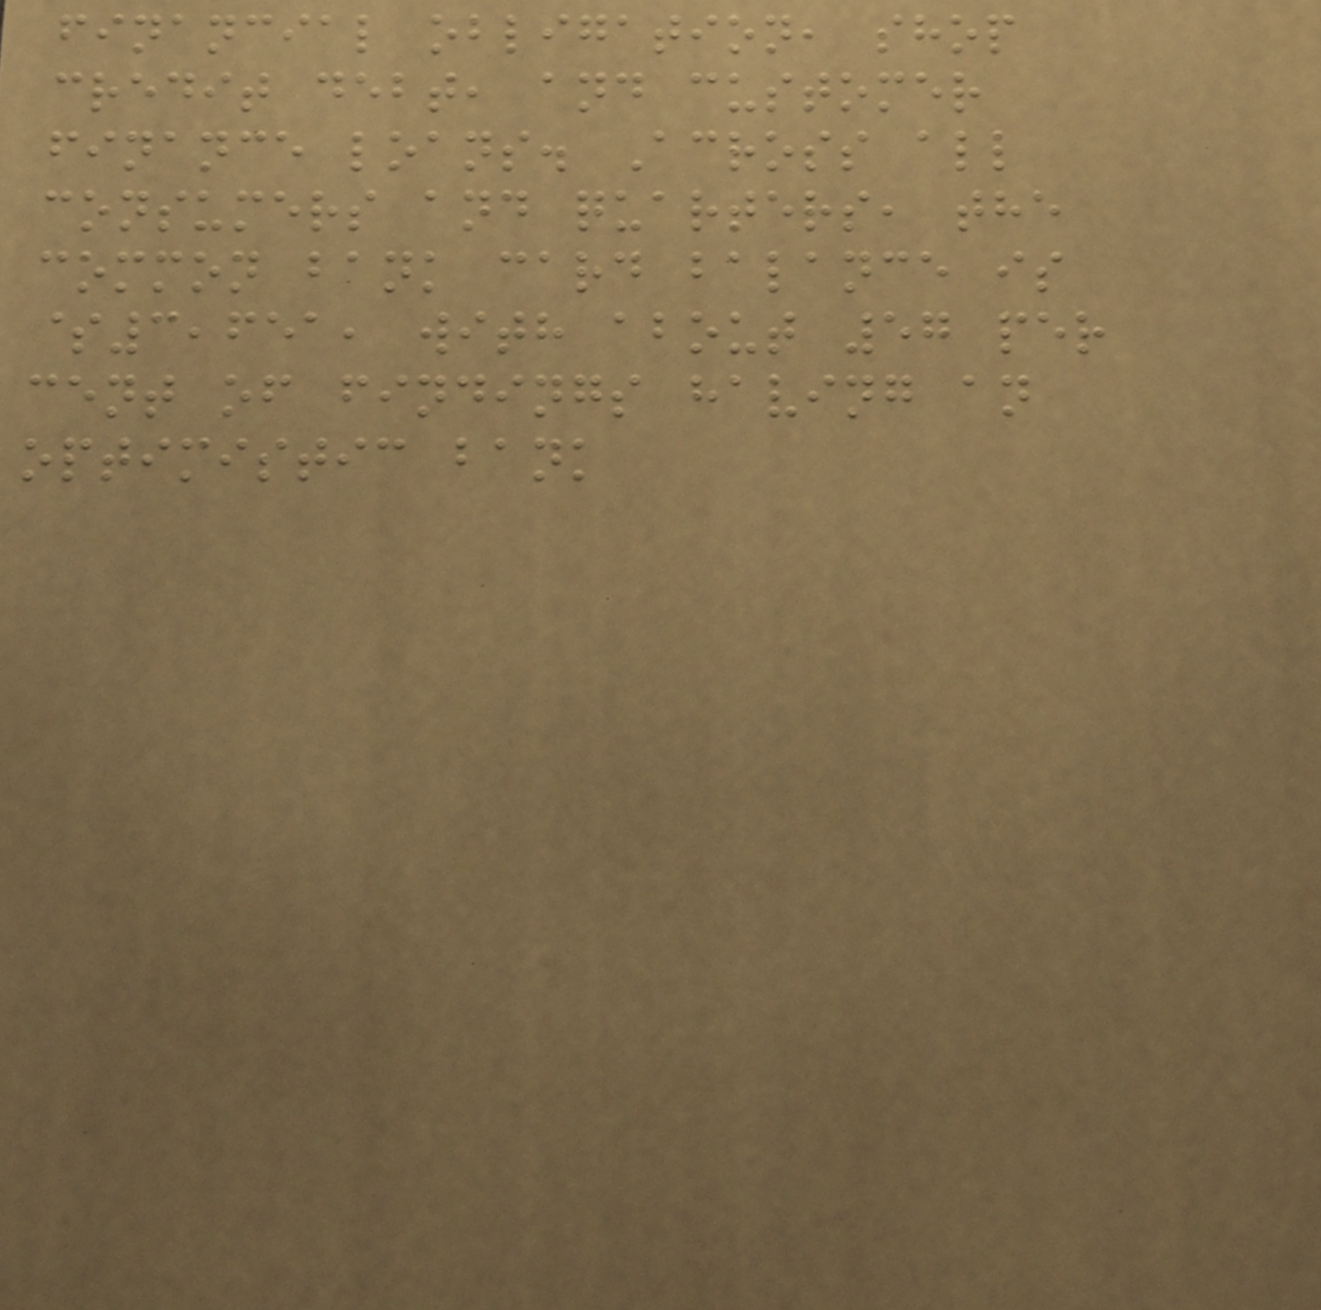financial obligation, shop
credit debt, and customer
finance loans. Across all
consumers and quarters, the
common bank card balance is
$3,651, with about 57 per
cent of findings having an
optimistic bank
